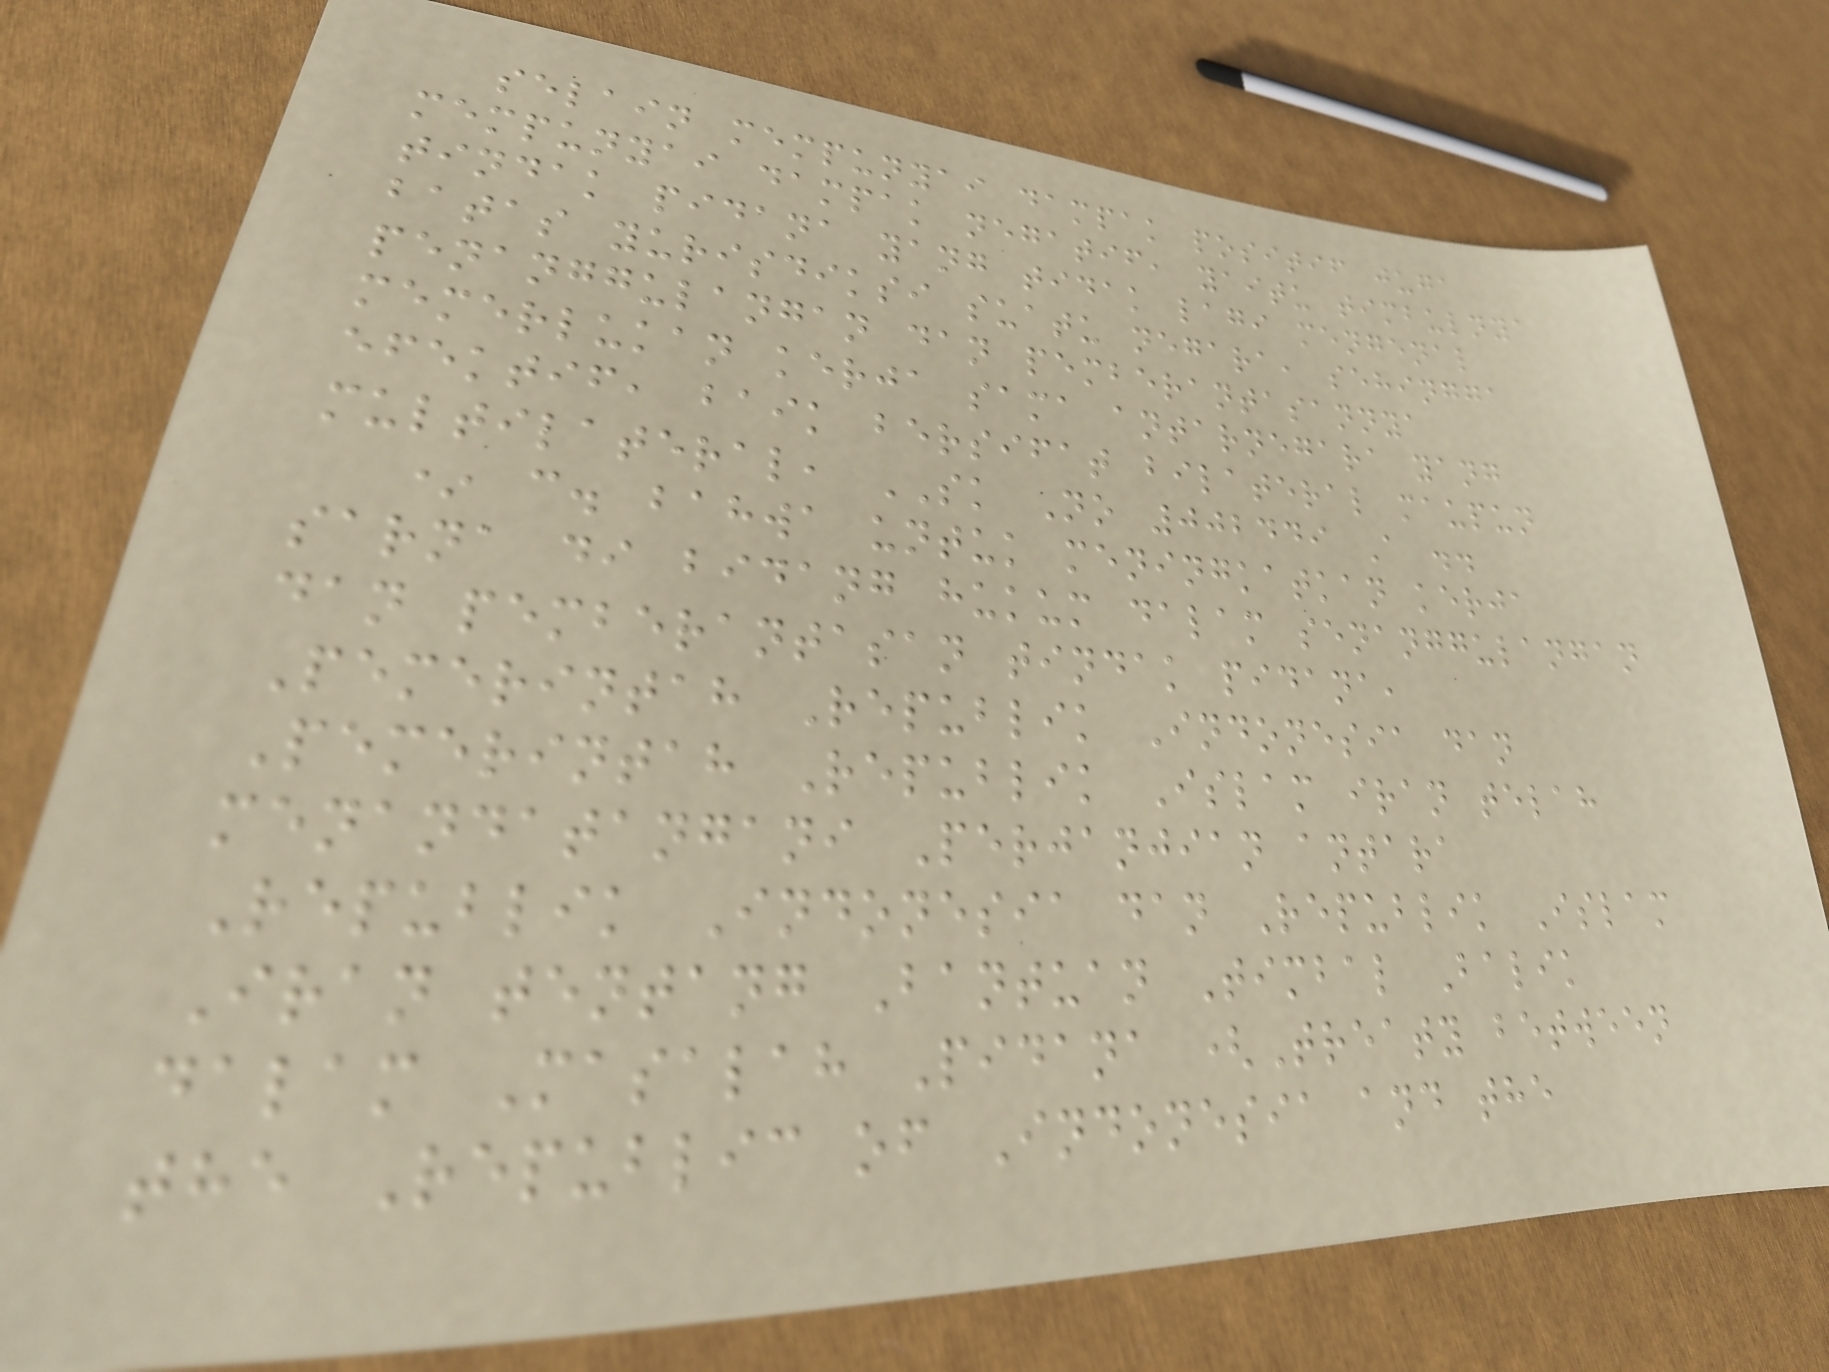selain mempunyai dampak positif juga
mempunyai dampak negatif, yaitu timbulnya
tindak pidana yang tidak lagi mengenal
batas yurisdiksi suatu negara, sehingga
penanggulangan dan pemberantasannya
memerlukan kerja sama antarnegara yang
efektif, baik bersifat bilateral maupun
multilateral, SK No 002449 A ..
* c. bahwa untuk meningkatkan kerja
sarna di bidang hukum dalam senanggulangan
dan pemberantasan tindak pidana,
Pemerintah Republik Indonesia dan
Pemerintah Republik Islam iran telah
menandatangani Perjanjian antara
Republik Indonesia dan Republik Islam
Iran tentang Bantuan Timbal Balik
dalam Masalah Pidana (Treaty between
the Republic of Indonesia and the
